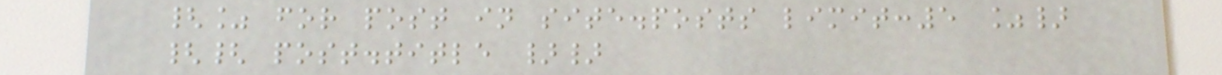{% for post in site.posts limit:5 %}
{{ post.title }}
